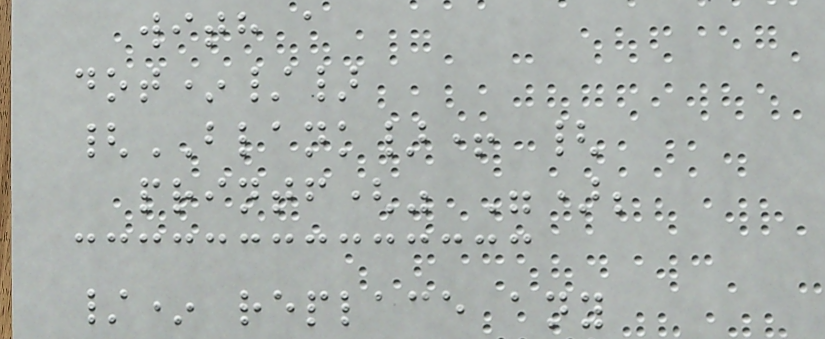with a
dot*/}
{BLANK}+ {
printf(" ");
/* replace any
